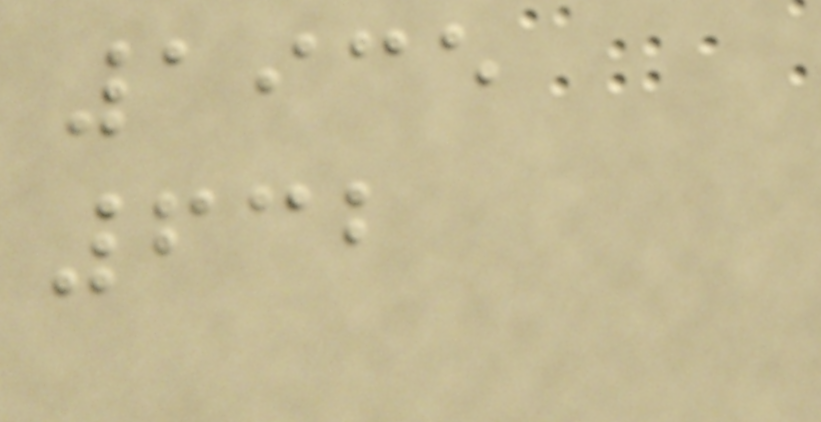1935
632
